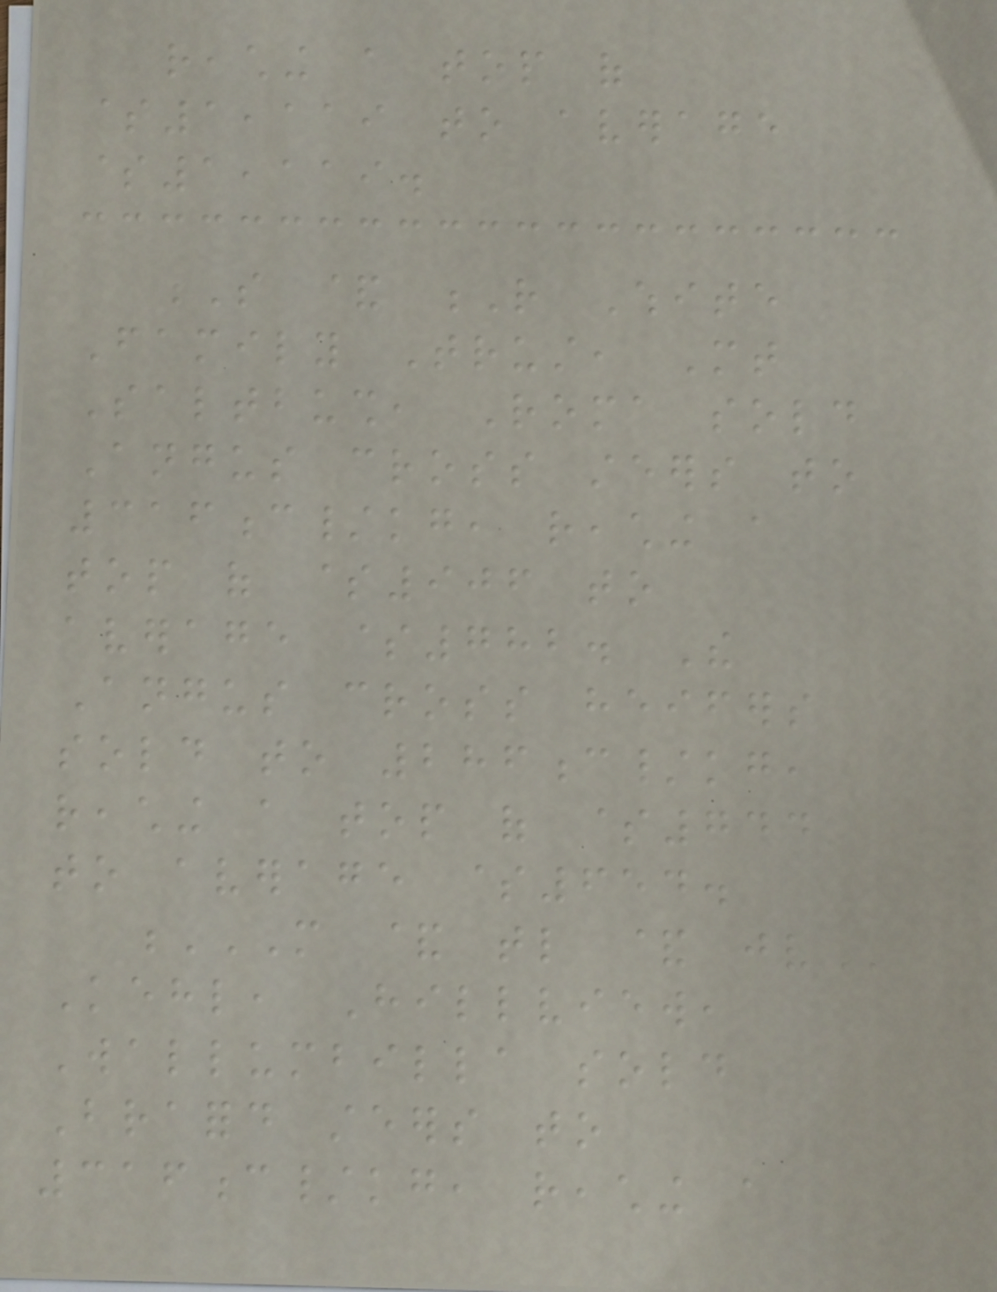reaching a top of
$1,119 to average
$1,119.
S & R White
Family Trust, Mt
Saltbush, Roma sold
Angus cross steers to
316c/kg, reaching a
top of $906 to
average $782. The
Angus cross heifers
sold to 286c/kg,
reaching a top of $744
to average $654.
M & TL & JV
Kehl, Hillview,
Wallumbilla sold
Braford steers to
316c/kg, reaching a
